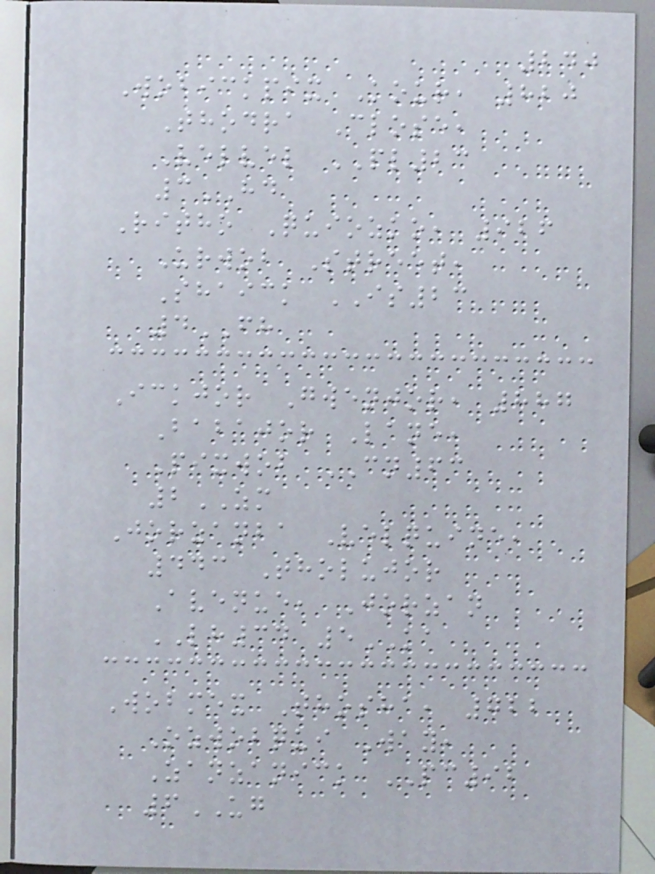240
Wobickpix Kour, 820
Thodra Close,
Velvel PL23
3HD
Ritho Quiozko, 926
Urwob Street,
Shaick IS23
4FH
Ickjor Gwenjor, 887
Babajor Lane,
Pixwob CN63
2ZM
Jorzanba Velquine,
443 Tholujor
Avenue, Jorzan
LH34 5KA
Wobmex Thosha, 722
Ozwobqui Way,
Zanzanick PC92
6UG
